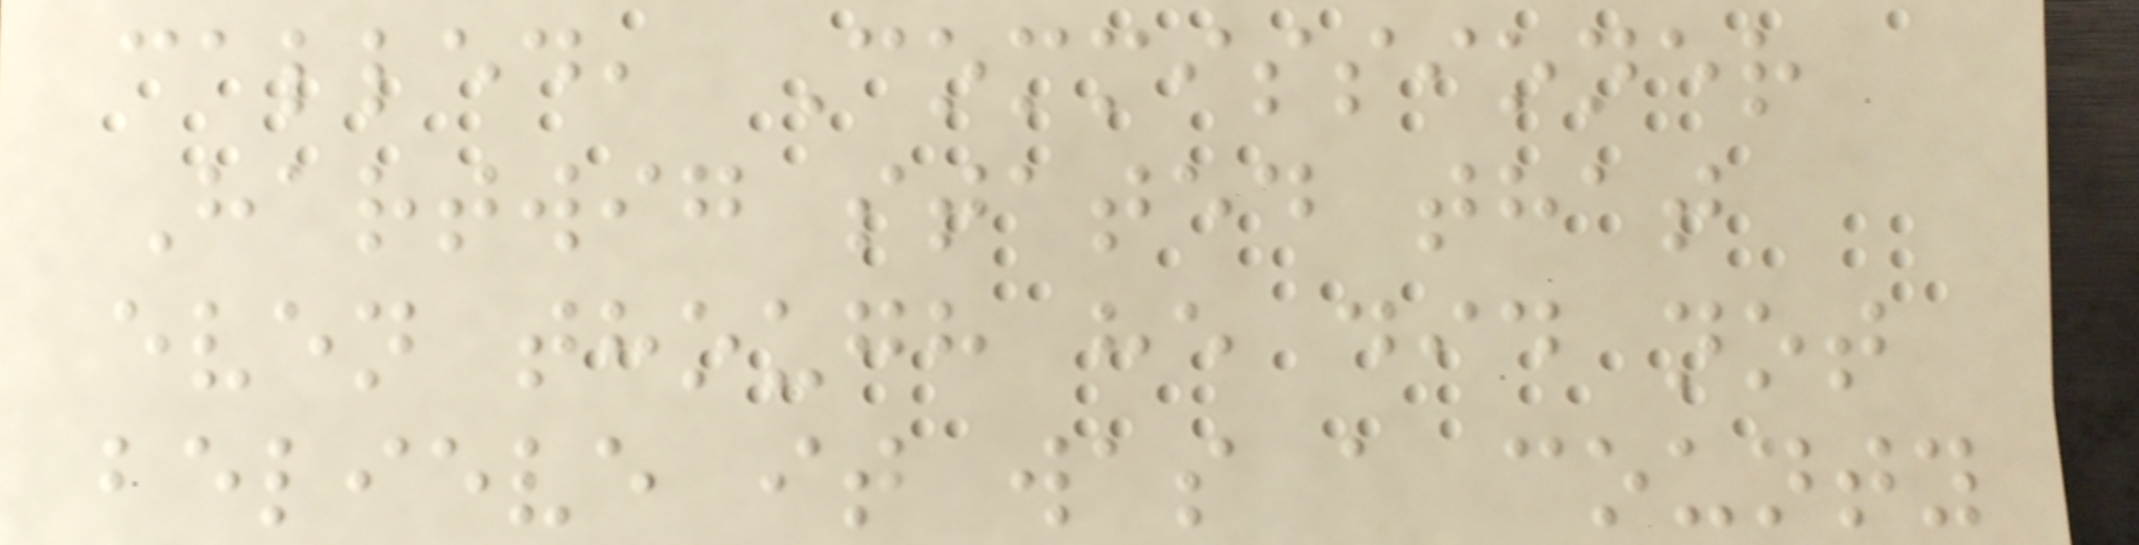called, Commissioner
Hartwig stated that
even though he did not
believe it was a county
